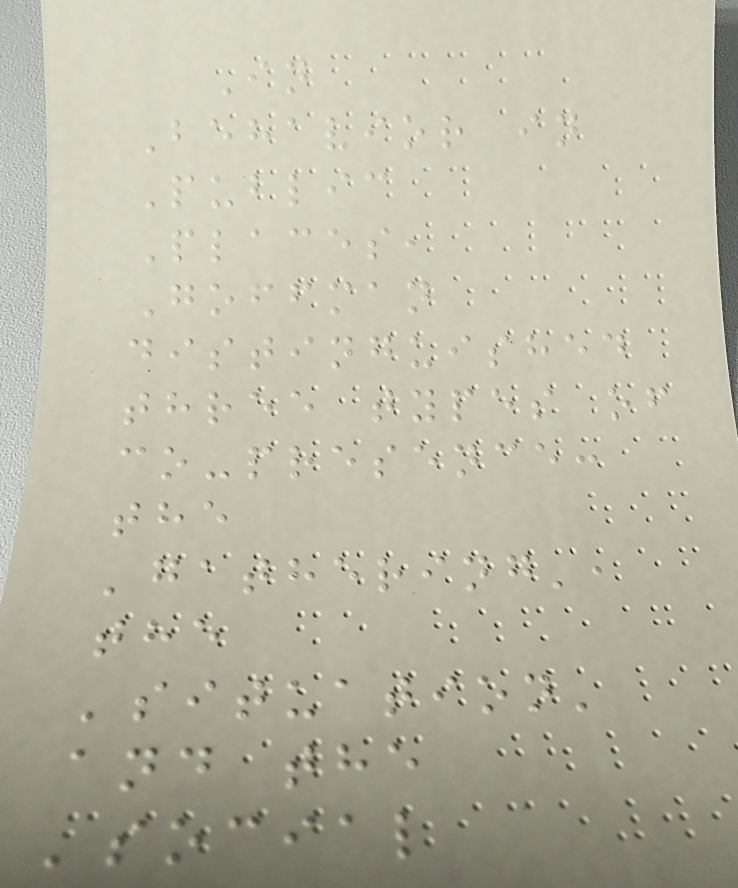In
Behavior in
Public
Places,
Goffman
distinguished
three types of
co-presence:
the
'gathering',
the
'situation'
and the
'social
